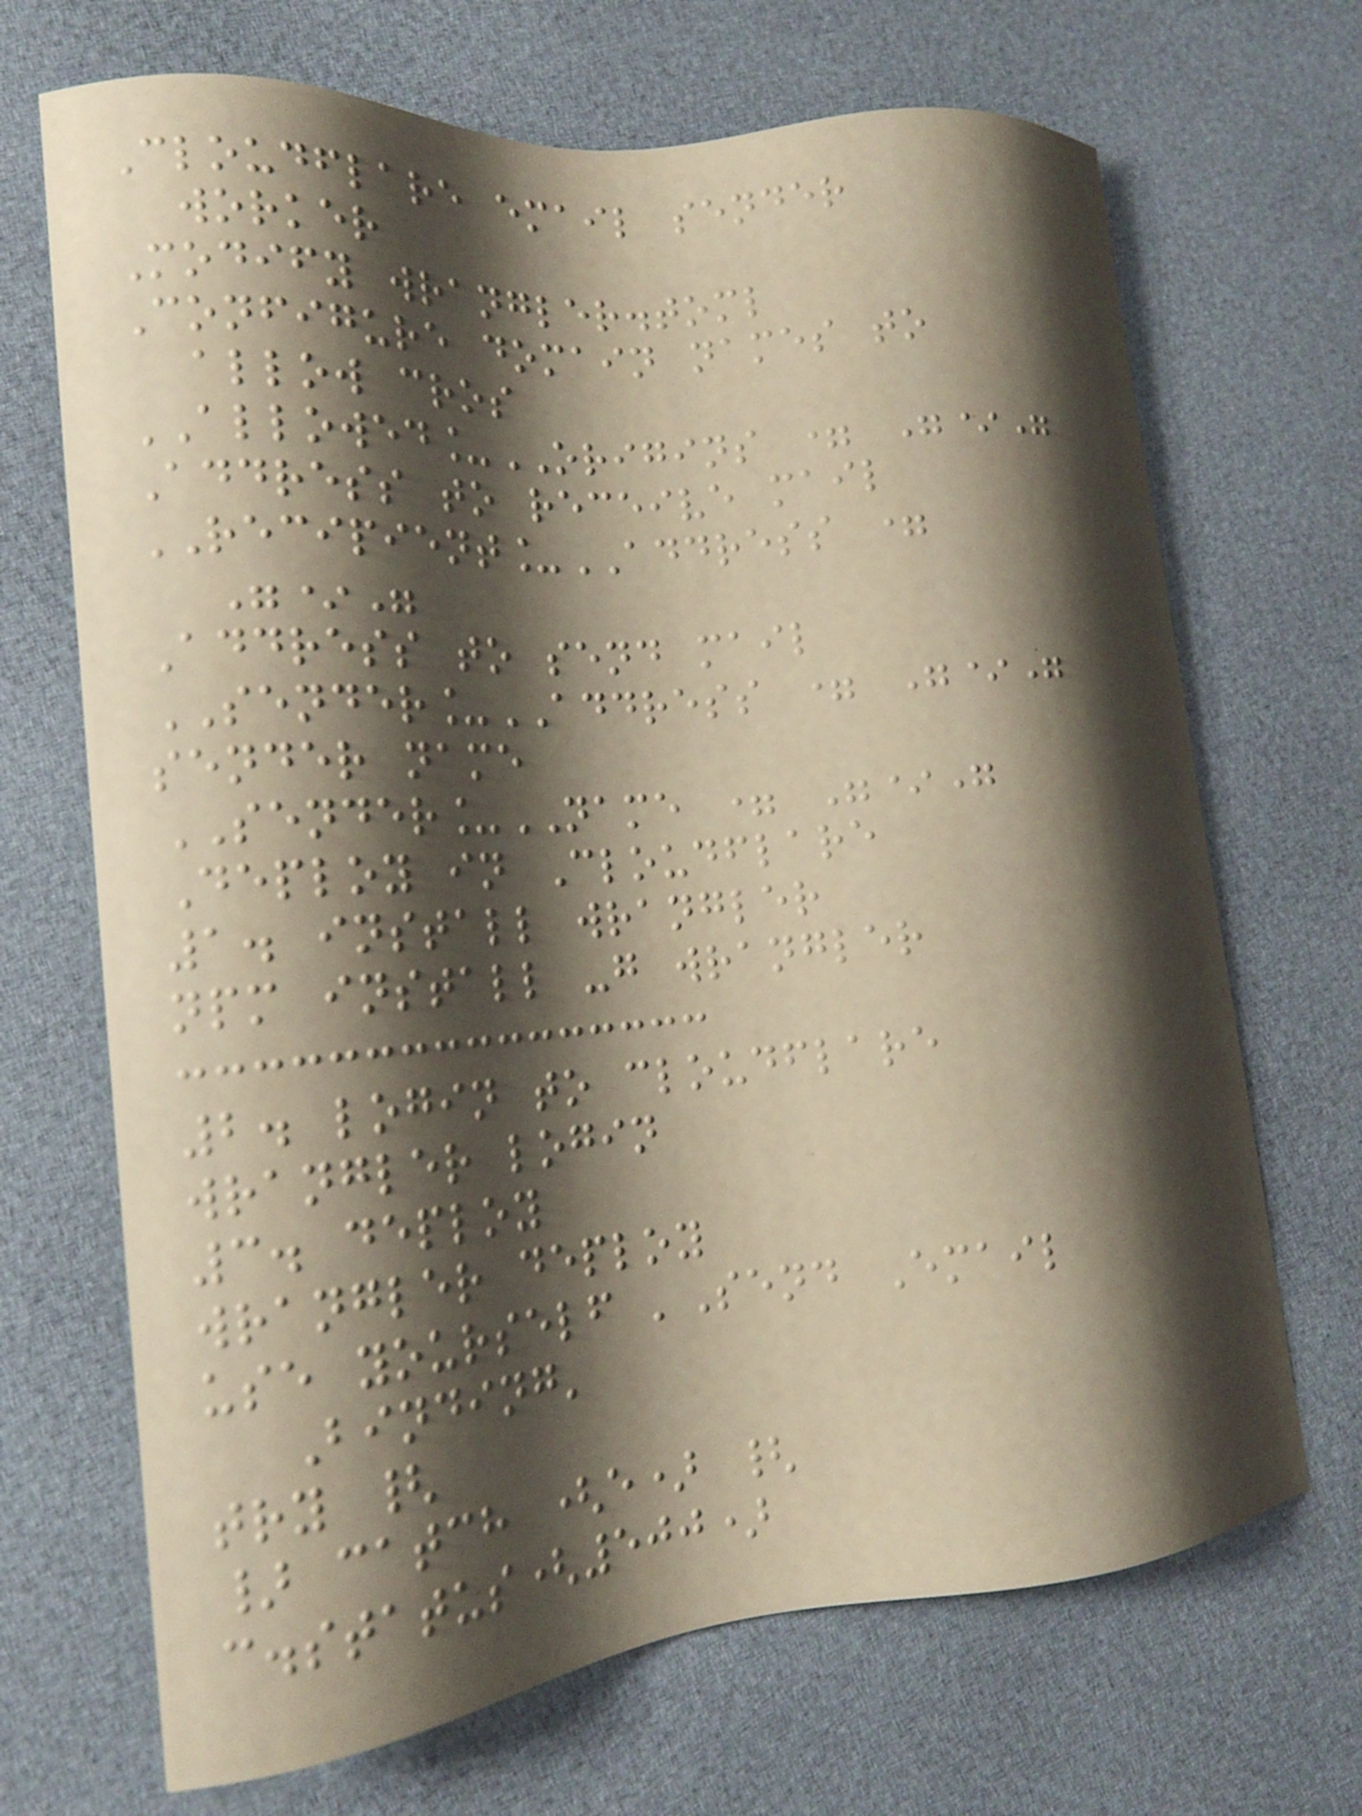Cloudflare email sender
worker
Modify wrangler.toml
Configure domain names to
allow cros
ALLOWED_ORIGINS = "*"
Address to receive mail
RECIPIENT_ADDRESS =
"*"
Address to send mail
SENDER_ADDRESS = "*"
sender name
SENDER_NAME = "*"
Deploy in Cloudflare
1. install wrangler
npm install -g wrangler
2. login to cloudflare
wrangler login
3. deploy
wrangler deploy
use yourself 'Send Email
Binding'
try {
} catch (e) {
c.status(500)
